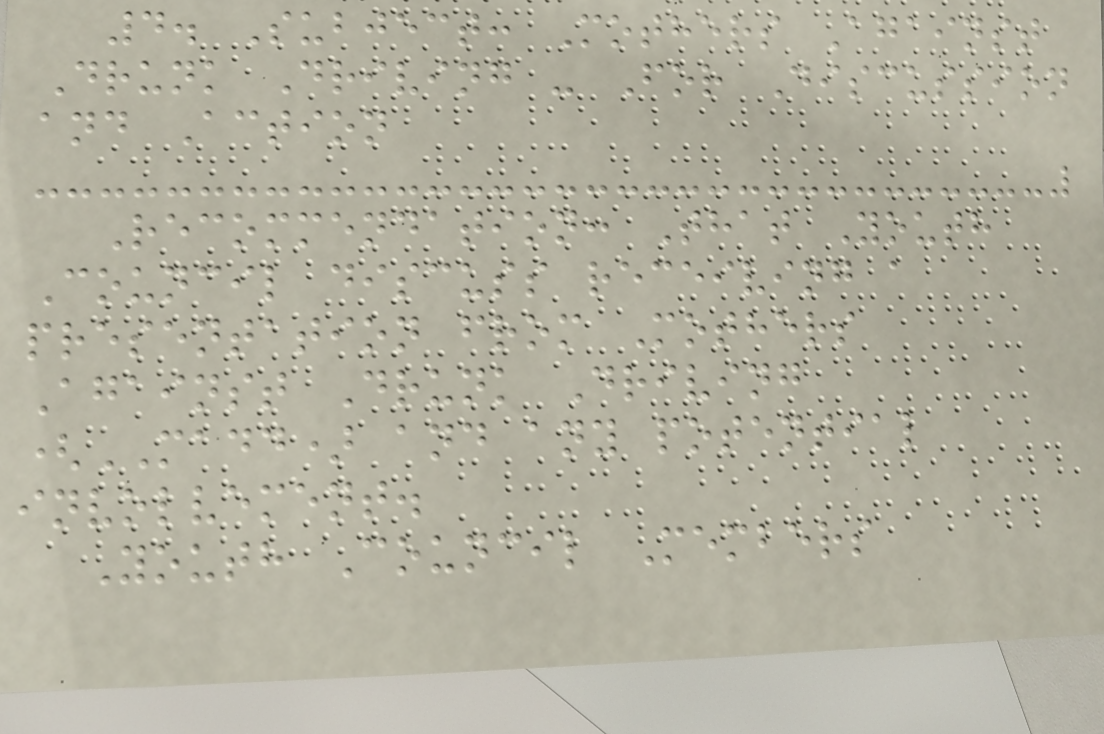4. Subject: Mothers Against
Drunk Driving - For Discussion
and Action
Recommendation: That Youth
Council discuss receiving a
presentation from Mothers
Against Drunk Driving
(MADD) and any potential
involvement.
Youth Council Members
